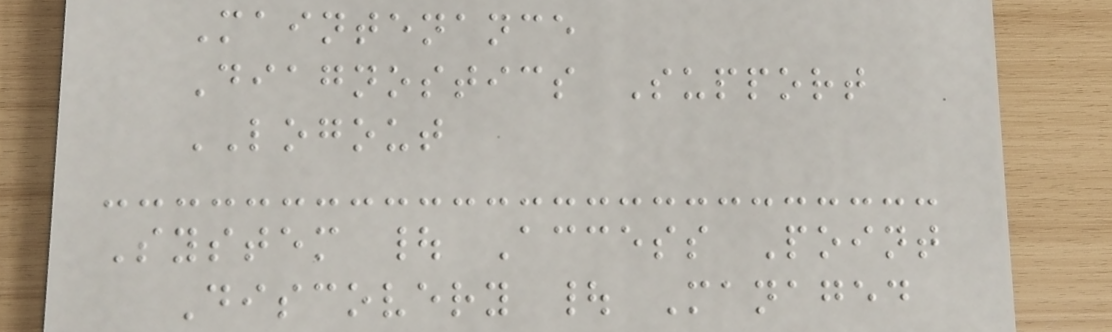Maintenance
Diagnostics Support
LOGOUT
System | Access Point
Discovery | Managed
